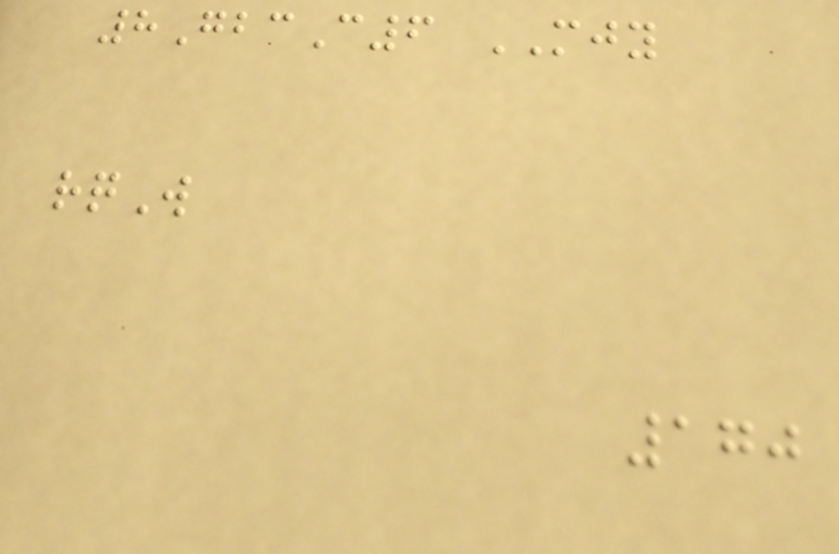8GbcC6 MJY
rqW
170
